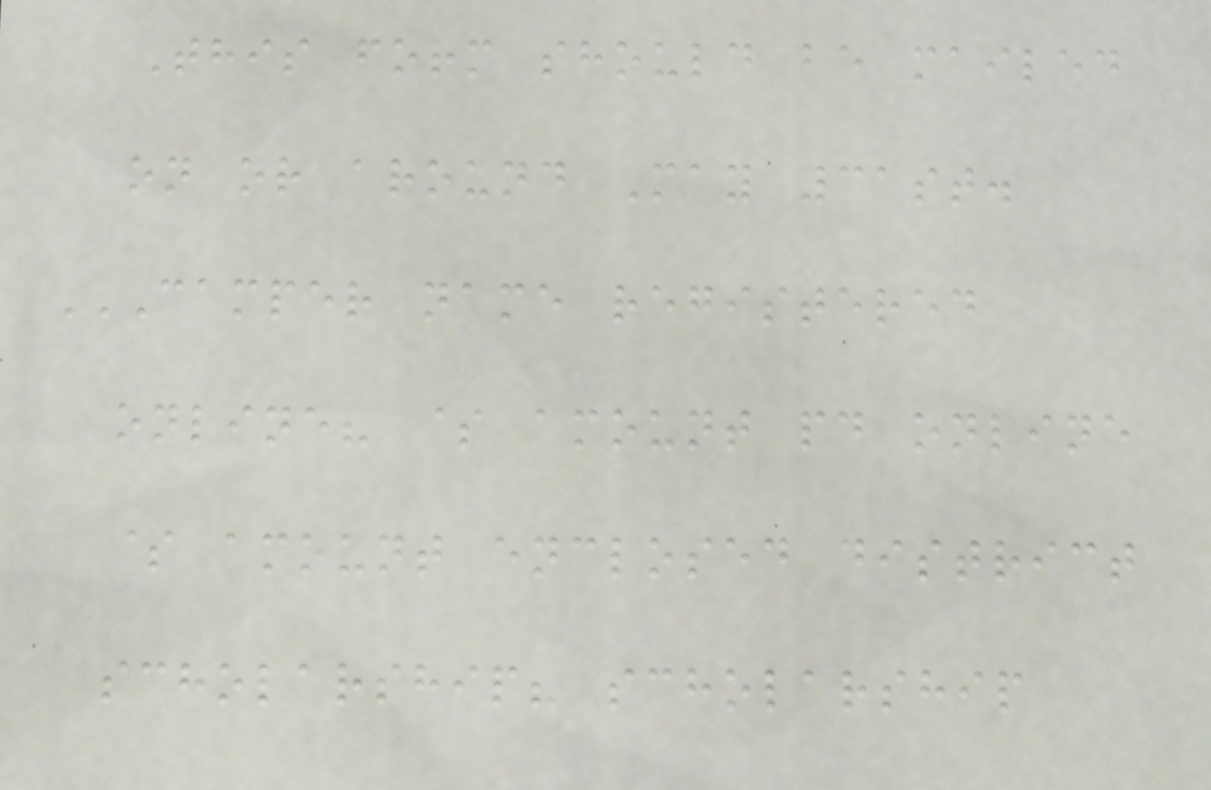This form should be mailed
on or around May 31st.
CAMPER NAME REGISTERED
ONLINE? $ AMOUNT PD ONLINE
$ AMOUNT ENCLOSED DISTRICT
SCHOLARSHIP? SCHOLARSHIP
